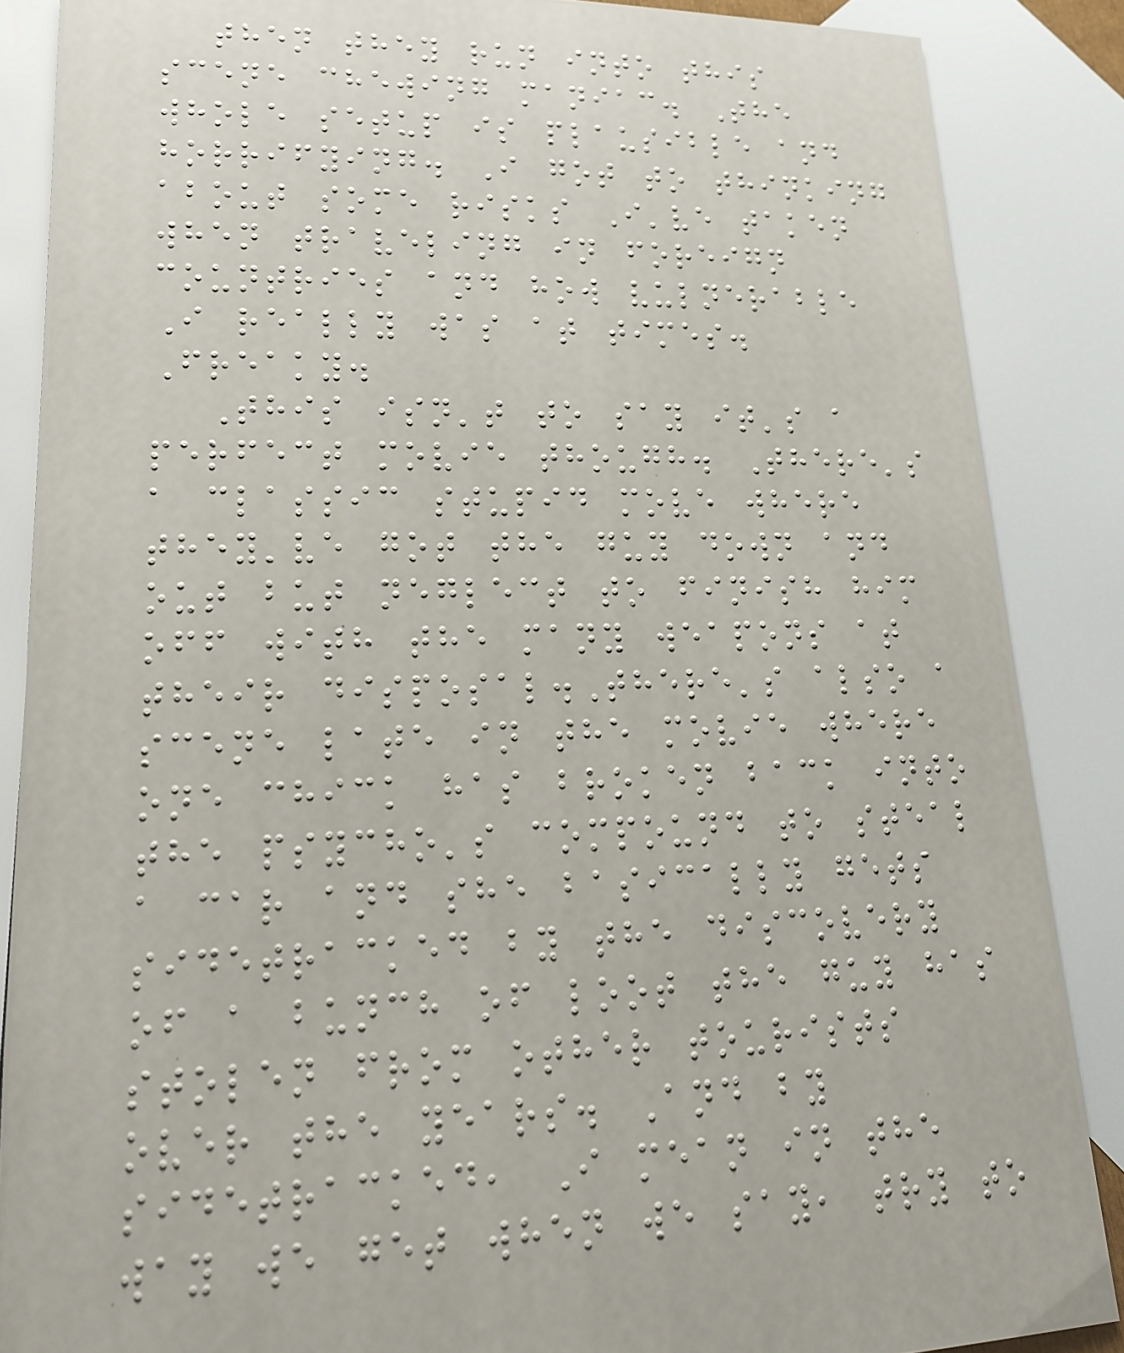then they run into this
scene chewing maniac. The
whole setup is plausible and
horrifying. I got to thinking
about some risks I've taken
when traveling in foreign
countries and how vulnerable
I really was at times.
Freaky.
This isn't to say it's a
perfect movie though. There's
a classic stupid move where
they've got the guy down and
out but neglect to finish him
off with the many weapons at
their disposal.There's also a
scene late in the movie where
one chick has broken back into
the psycho's compound to steal
a car and she basically gets
sidetracked by the discovery
of a bunch of loot the guy has
stolen from other tourists
over the years. And by
sidetracked, I mean in the
way we get when we say, try to
